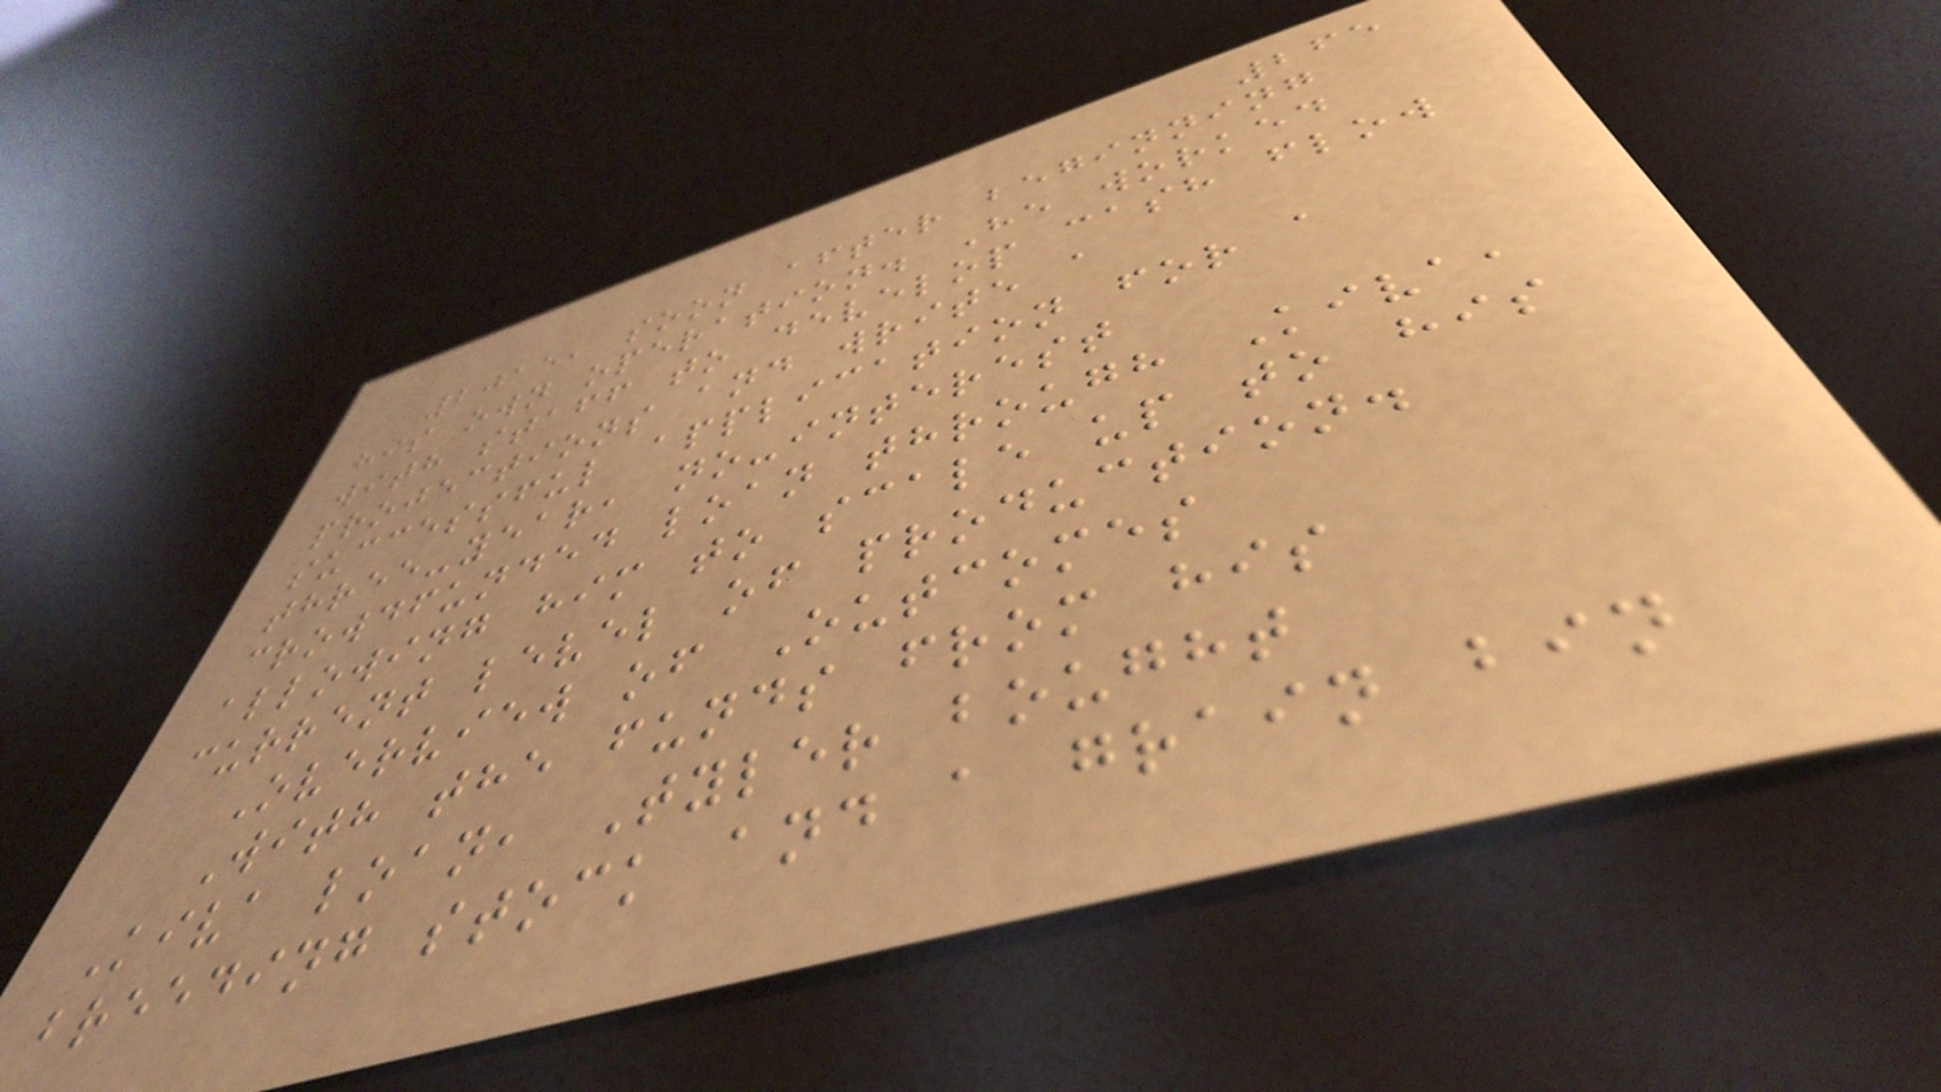265
2015, soon after beginning
his own operation. He worked
with staff to develop cash flow
projections and write a
successful application for a
three-year, no-interest
crowdfunded loan through Kiva,
allowing him to scale up to his
current level of production.
Overview of Outcomes
With the funds from his
Kiva loan, Tyler bought
breeding stock and a grain bin
